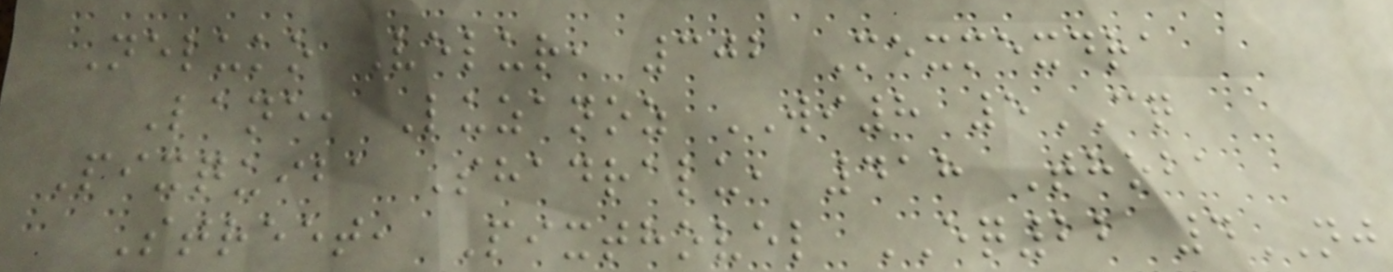Neluko Velur, 302 Mexmexdra
Lane, Luzanoz WI8 5CQ
Pixquiba Shadralu, 418 Thoba
Street, Pixthovel EQ22 4NJ
